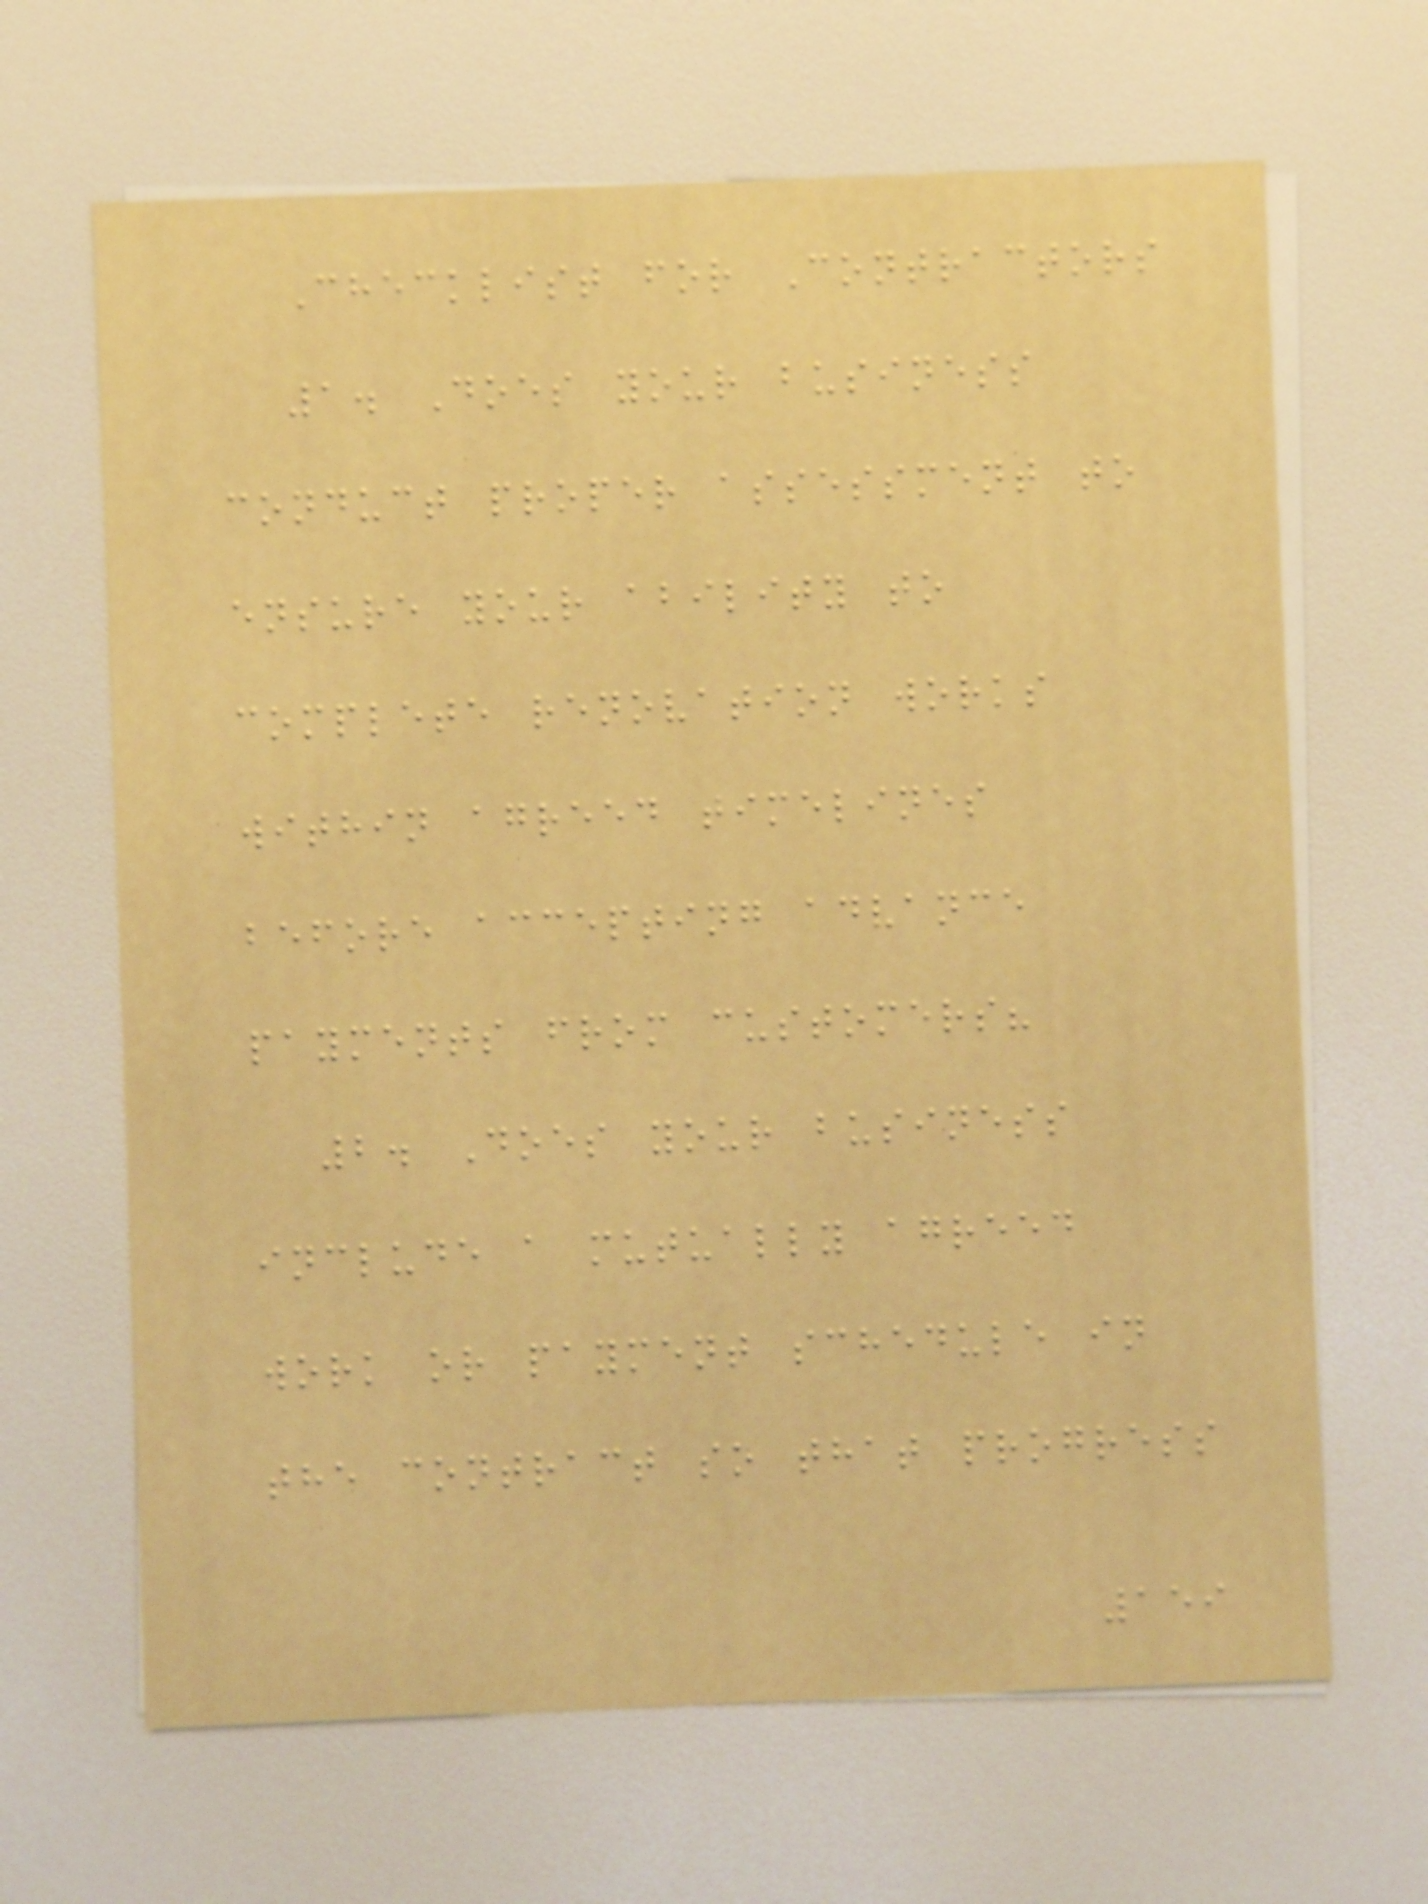Checklist for Contractors
1. Does your business
conduct proper assessment to
ensure your ability to
complete renovation works
within agreed timelines
before accepting advance
payments from customers?
2. Does your business
include a mutually agreed
work or payment schedule in
the contract so that progress
159
